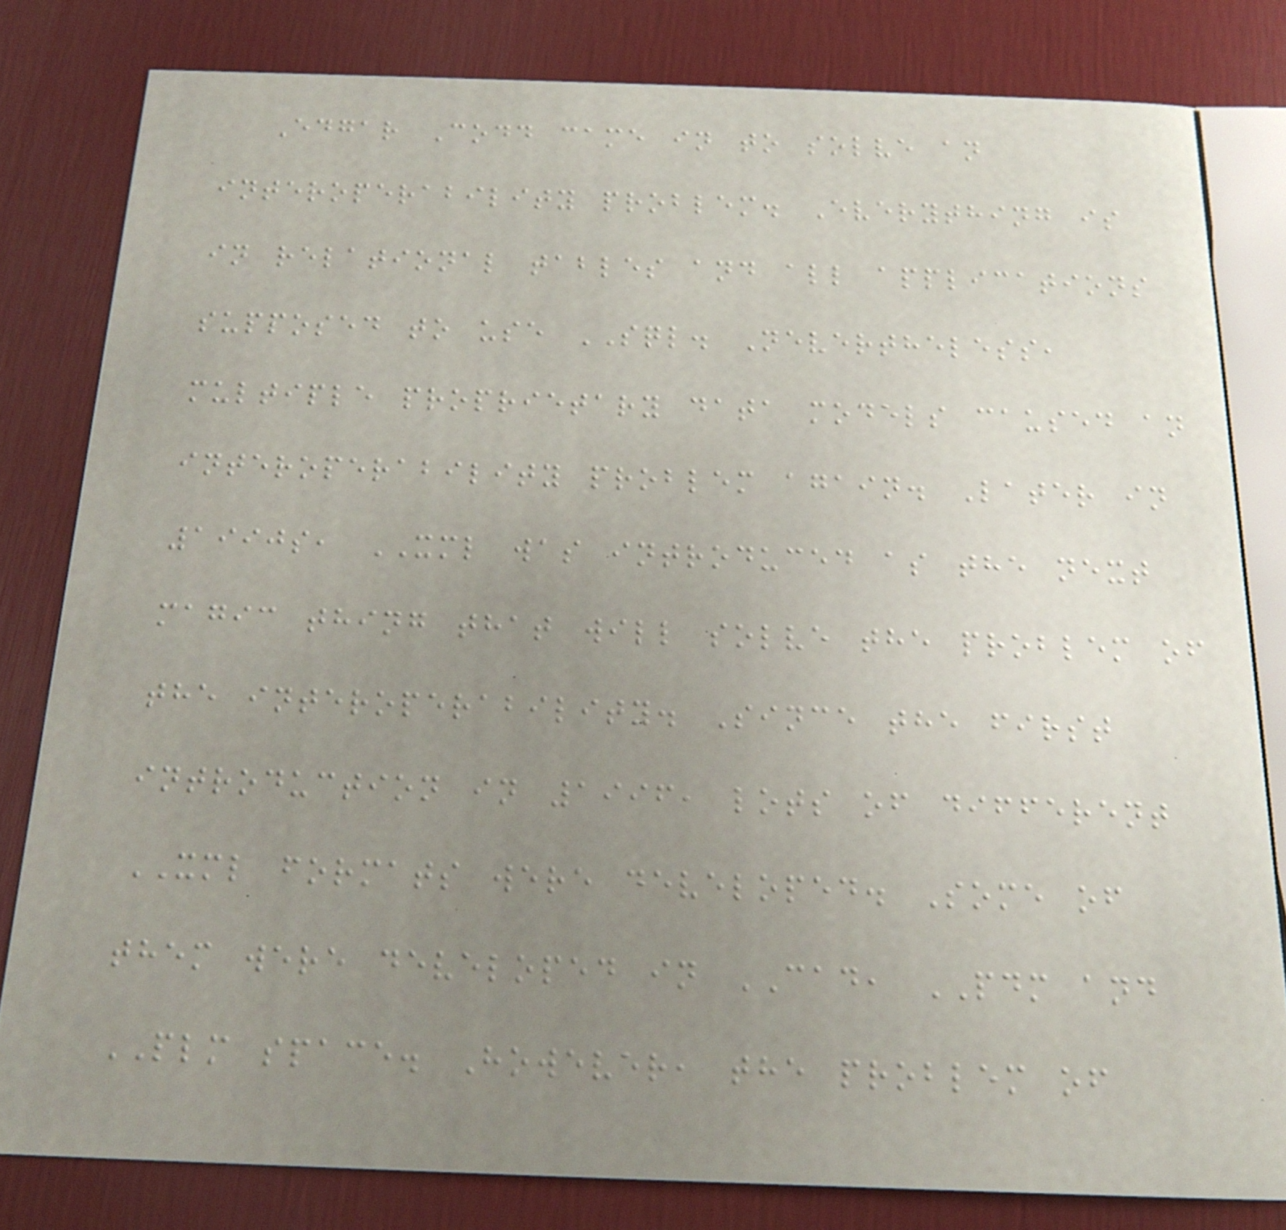Edgar Codd came in to solve an
interoperability problem. Everything is
in relational tables and all applications
supposed to use SQL. Nevertheless,
multiple proprietary data models caused an
interoperability problem again. Later in
1990s, XML was introduced as the next
magic thing that will solve the problem of
the interoperability. Since the first
introduction in 1996, lots of different
XML formats were developed. Some of
them were developed in CAD, PDM and
PLM space. However, the problem of
